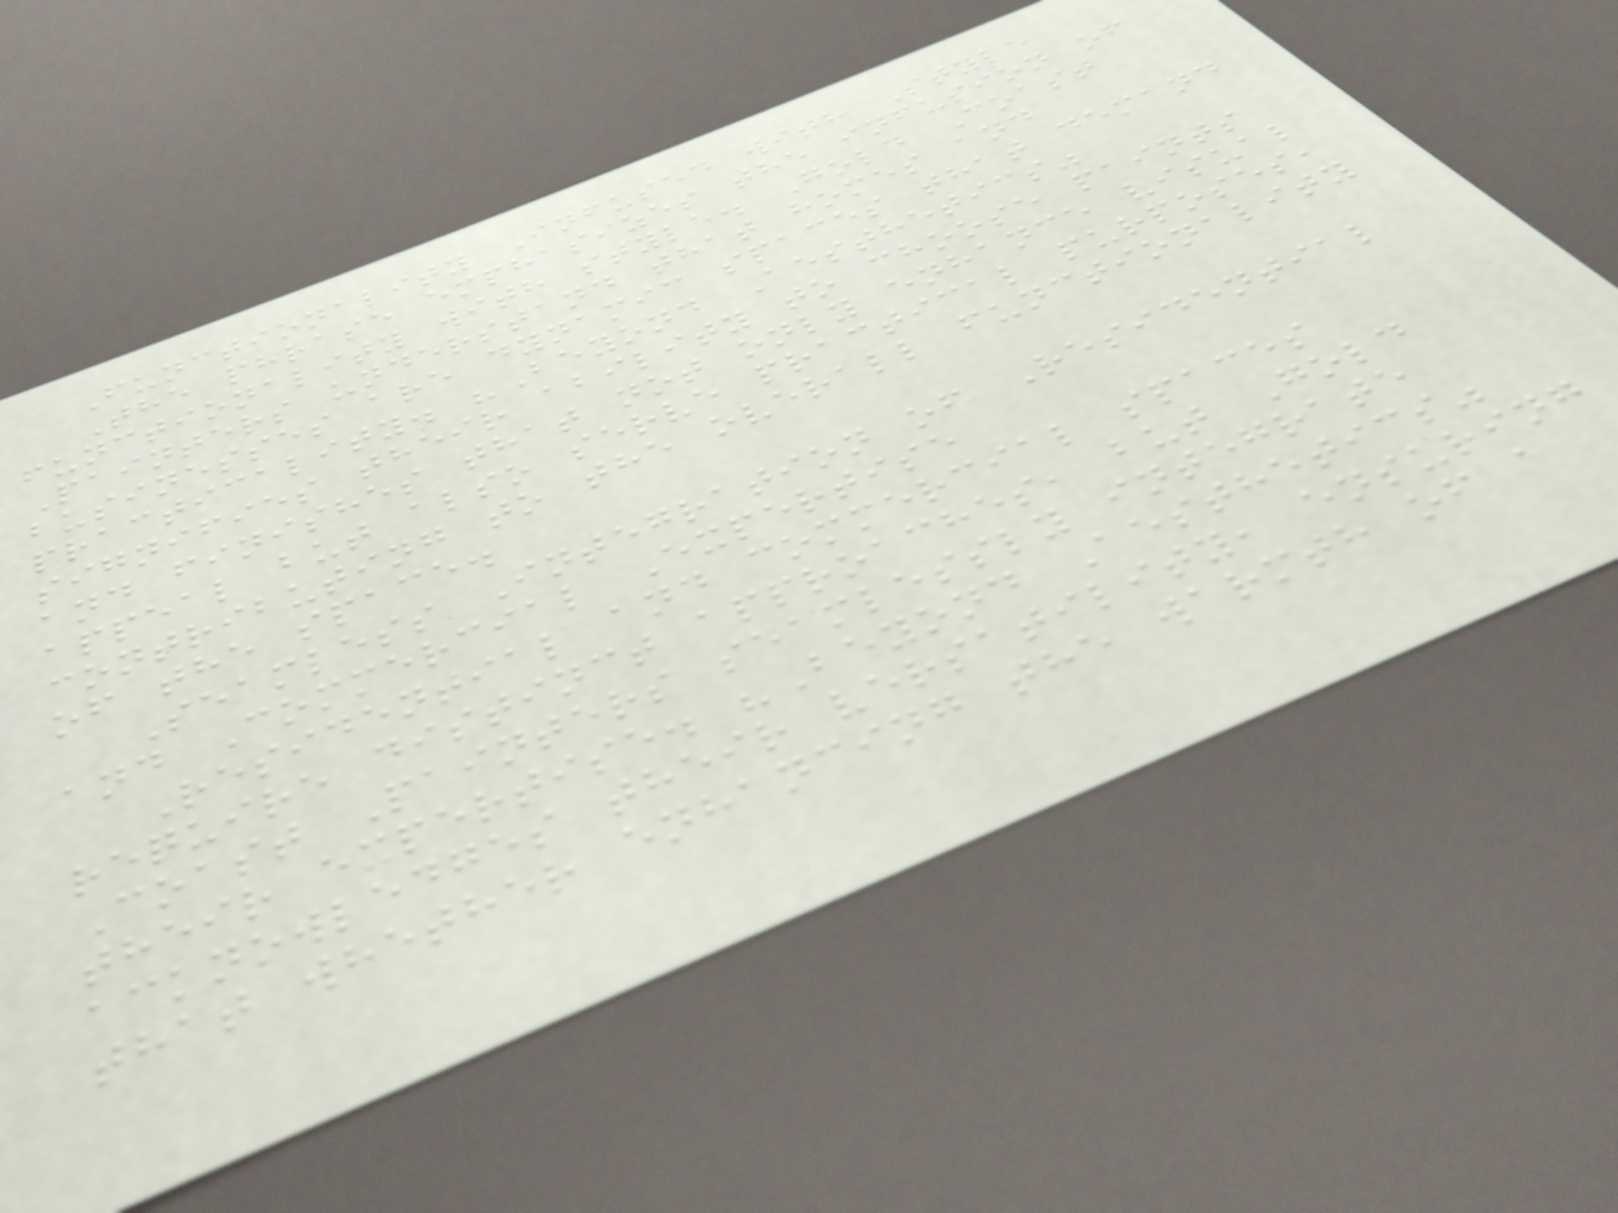Functionality Infused with Style
The phrase emphasizes the infusion of
functionality with style. Gold Coast
Painters understand that homes and
businesses are dynamic spaces that demand
practicality. "Beyond Aesthetics"
signifies their ability to choose paints
and finishes that not only enhance visual
appeal but also serve practical purposes,
contributing to the overall functionality
of the space.
Seamless Integration of Residential
and Commercial Expertise
Residential and commercial spaces
require distinct approaches, but Gold
Coast Painters seamlessly integrate
their expertise. "Beyond Aesthetics"
acknowledges their versatility, ensuring
that whether enhancing the warmth of a
